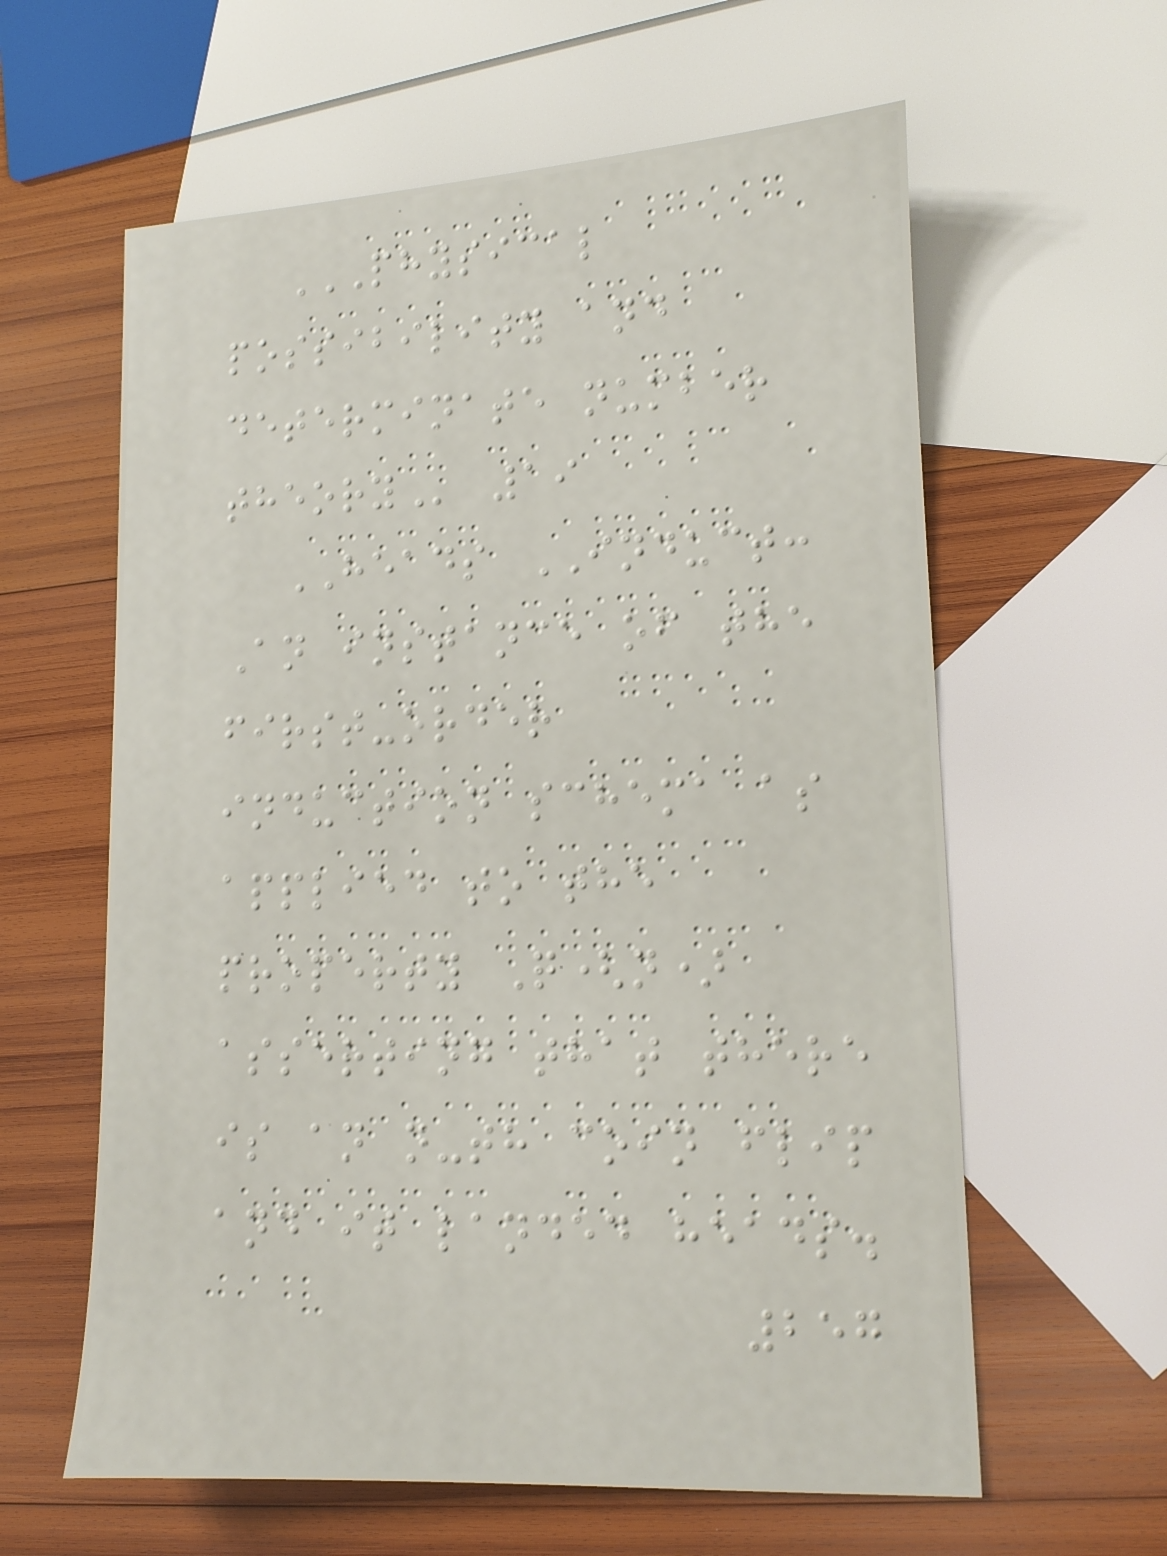PHYSICAL
POSSIBILITY AND
DETERMINATE NUMBER
THEORY 19
HEADS INDUCT:
An instance of the
first-order
induction schema as
applied to the
property Q(n)
asserting that there
is an n-th coin flip
and it landed heads.
257
